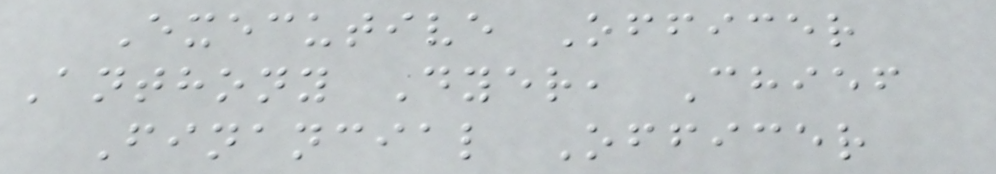Executive Officer
Anthony Dyer, Chief
Financial Officer
